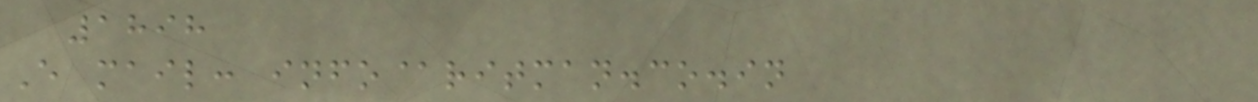1898
E mail: info@ritman.co.in
